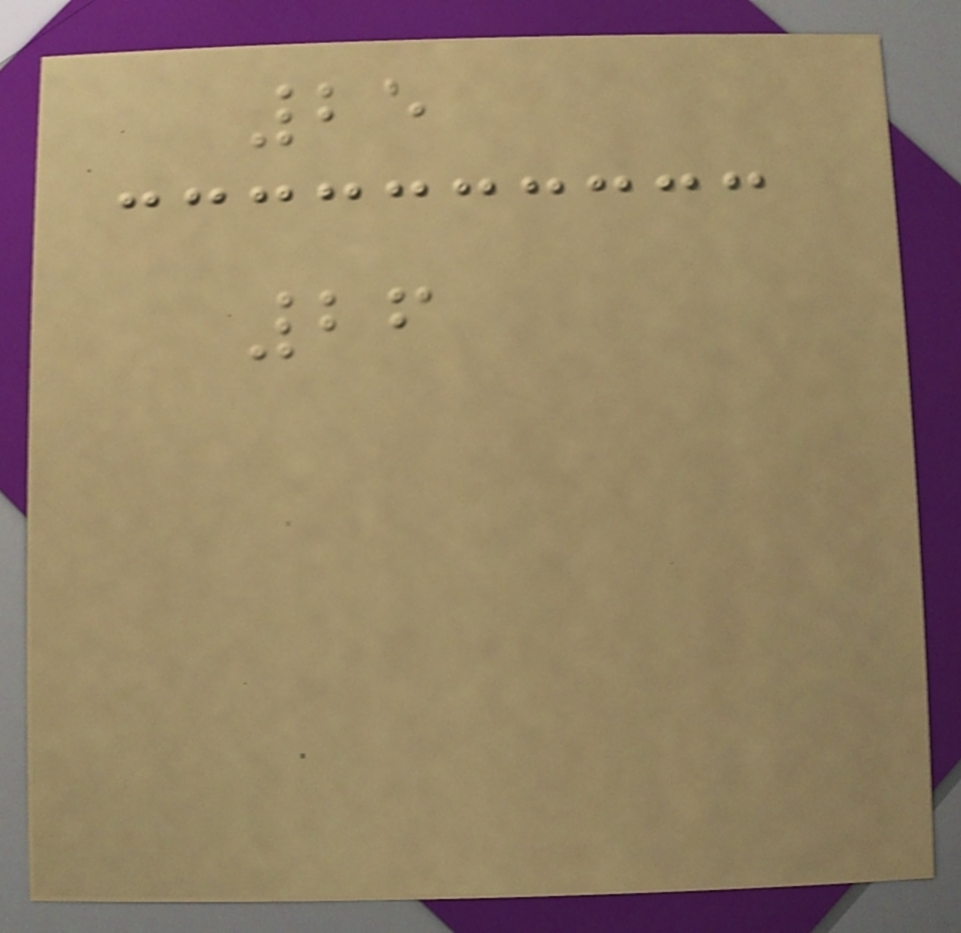25
26
